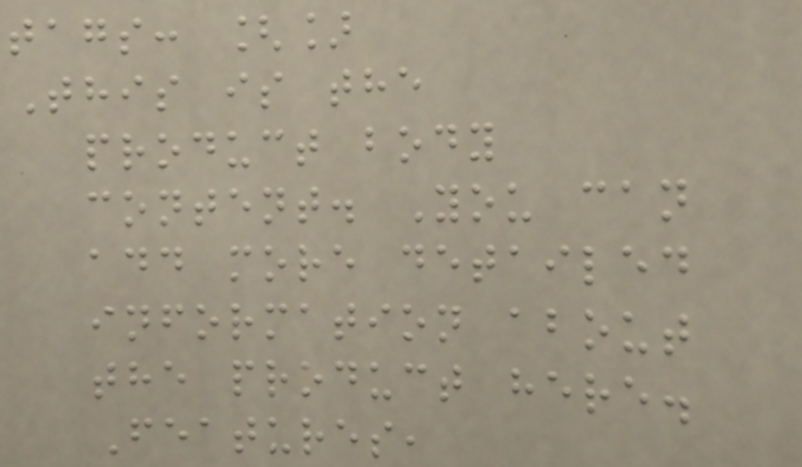tags: []
This is the
product body
content. You can
add more detailed
information about
the product here.
Features,
